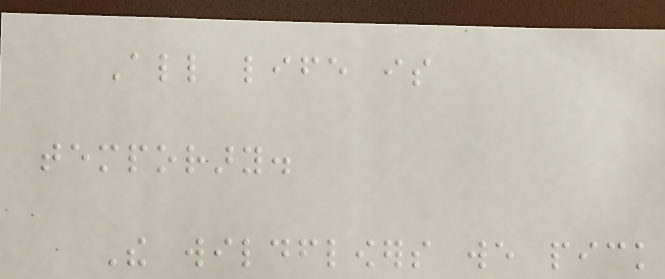All life is
temporary.
The wildflowers we pick
